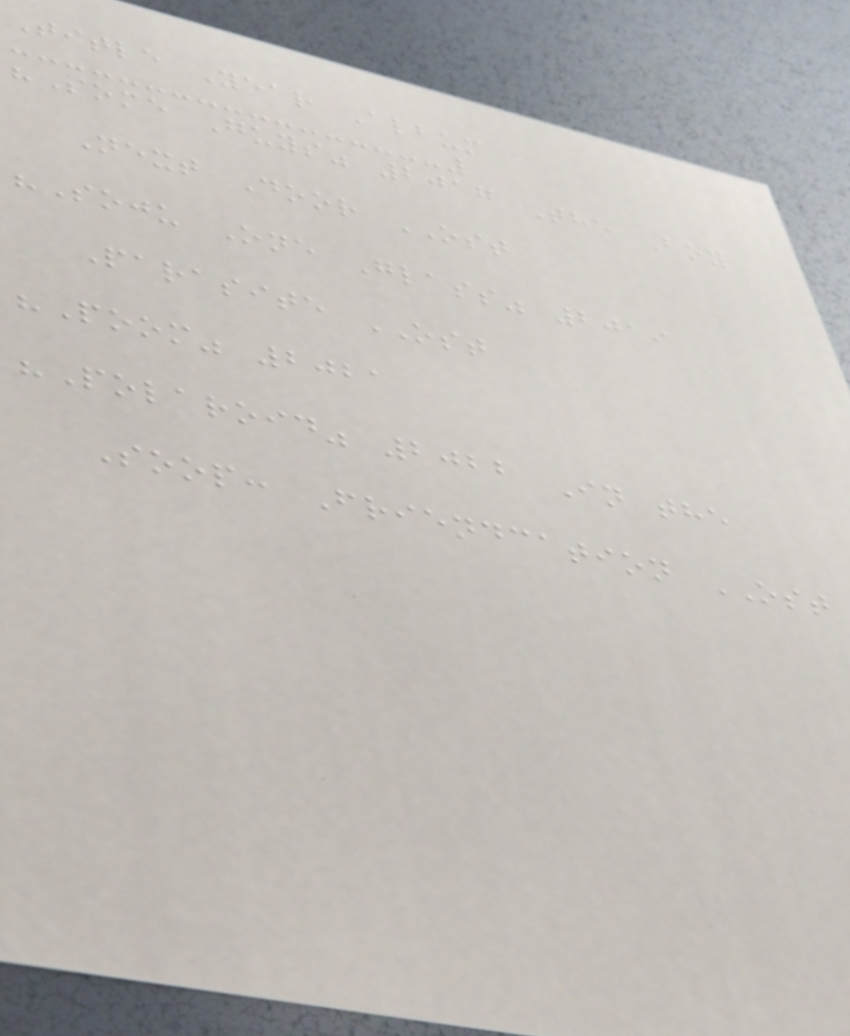Title Year Album
"Some Guys" 2017 The Boy
Next Door OST
"Soju One Glass" 2019
Parasite OST
"Poom" 2021
"Polaroid" 2022 In the
Soop: Friendcation OST
